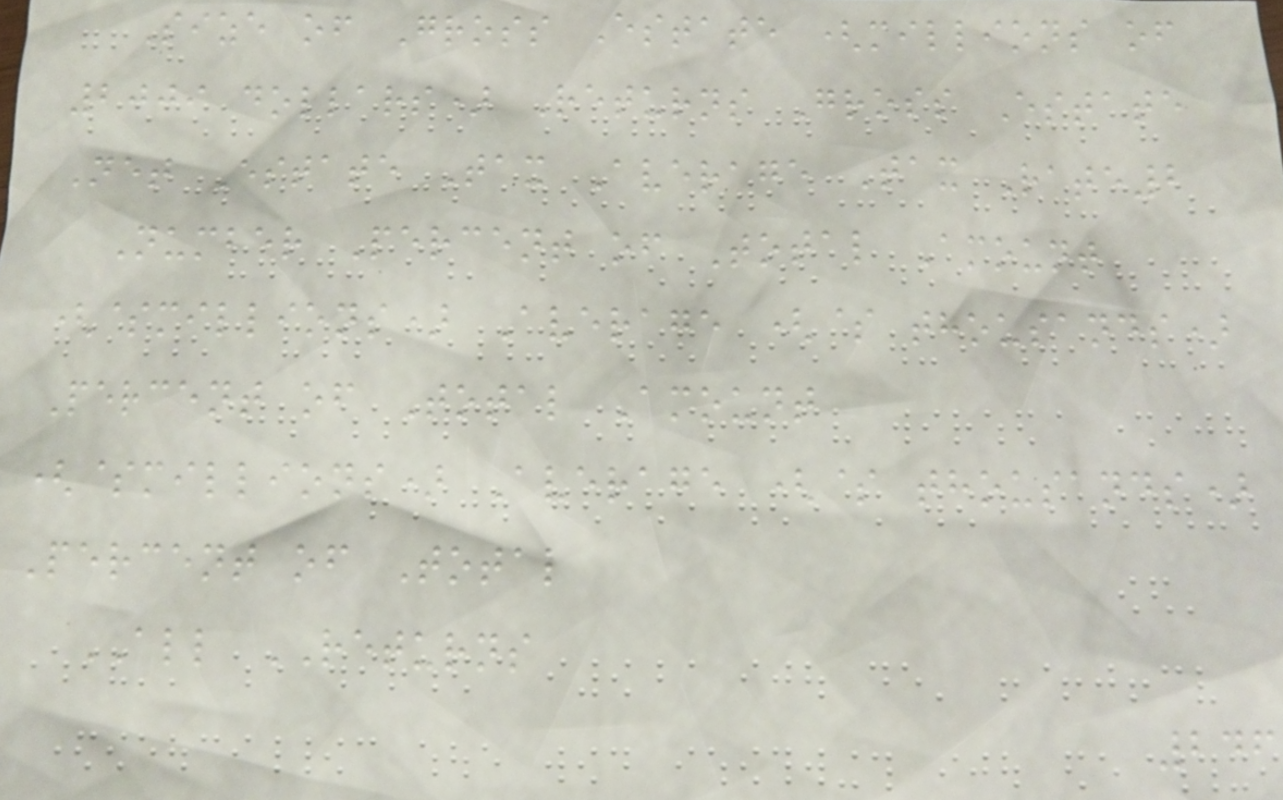Size of Gross Estate (millions of
2009 dollars) Returns Gross Estate
Net Estate Tax Average Tax Rate2
Number Percent of Total Amount
($millions) Average ($ thousands)
Percent of Total Amount
($millions) Average ($ thousands)
Percent of Total
ALL RETURNS
246
